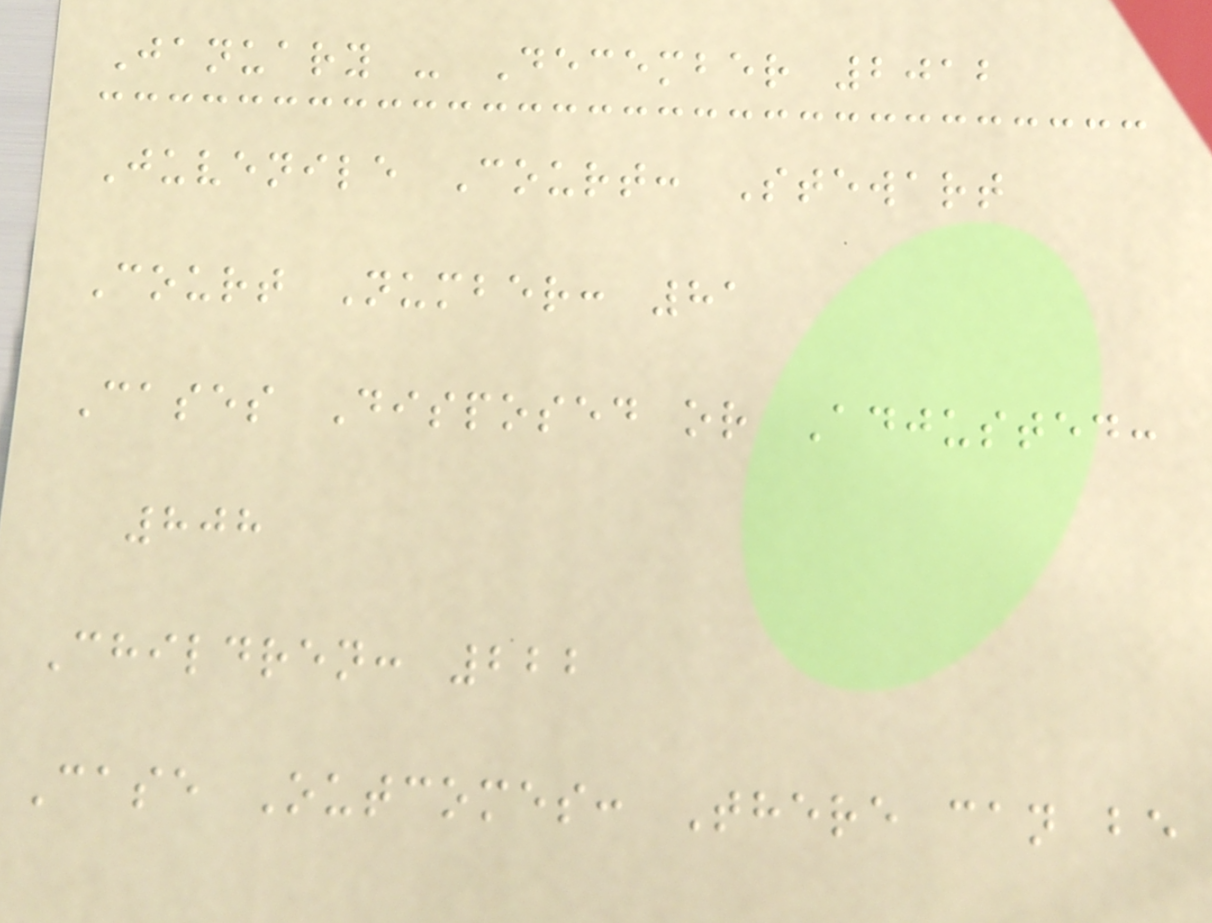January - December 2012
Juvenile Court: Stewart
Court Number: 81
Cases Disposed or Adjusted:
808
Children: 222
Case Outcomes: There can be
